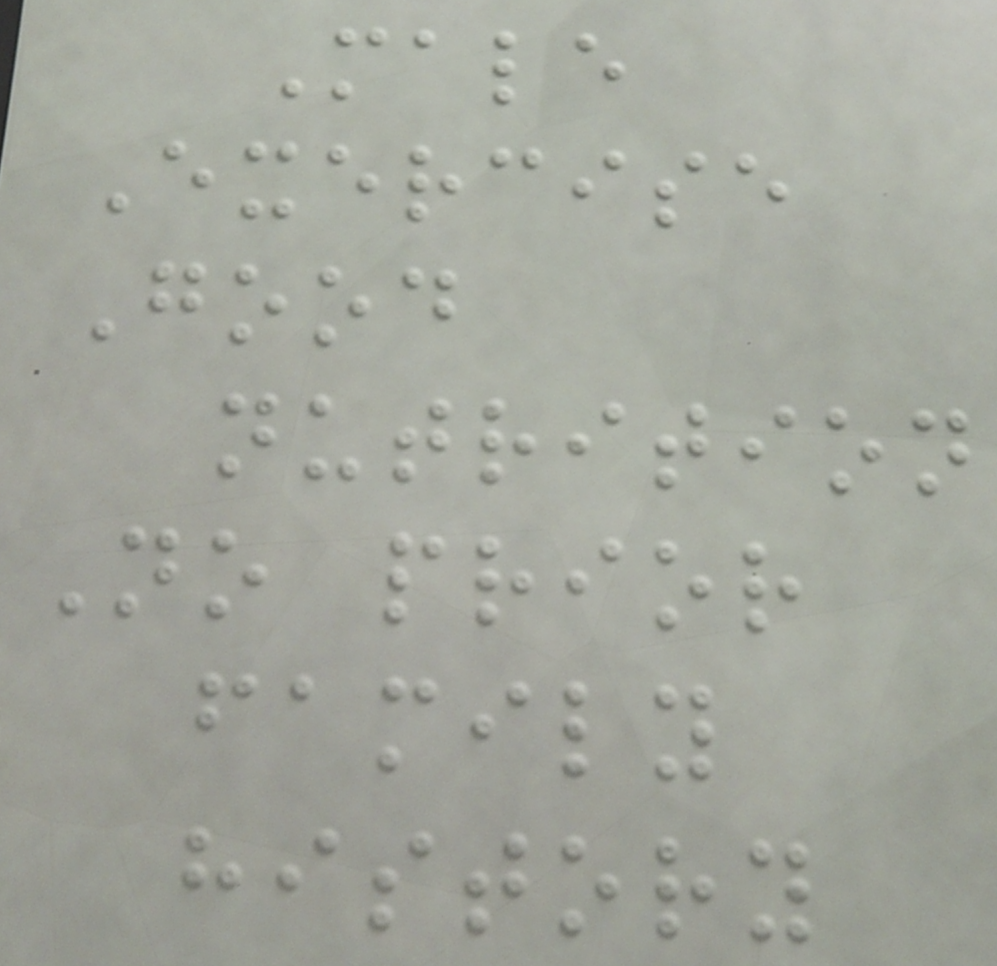Male
Exercise
Good
nutrition
No prior
family
history
